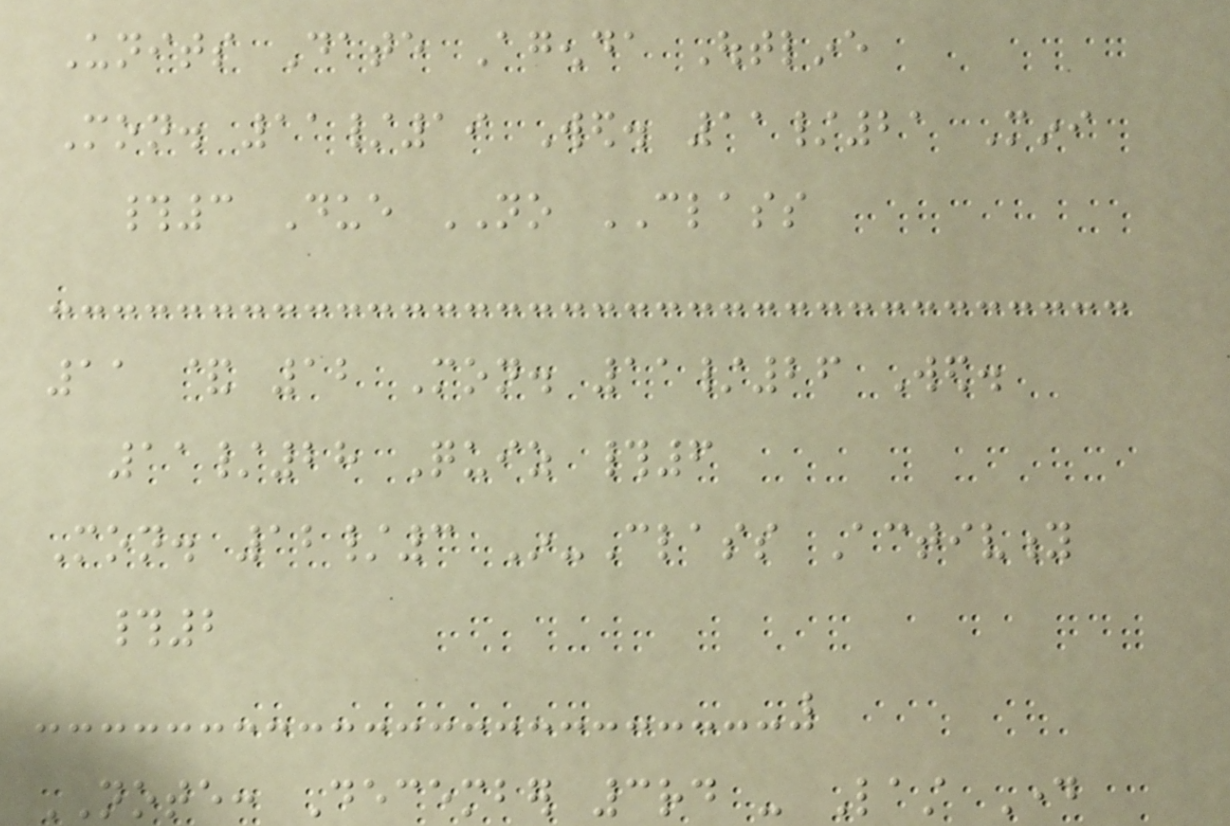Units Date Agenda Outline
Mon. 11/19 Wed. 11/21 Mini
#3 Due NO CLASS
11 & 12 Mon. 11/26 Wed.
11/28 Quiz #6
Mon. 12/3 In-Class Activity
#2
NOTE: December 3rd - Last Day
